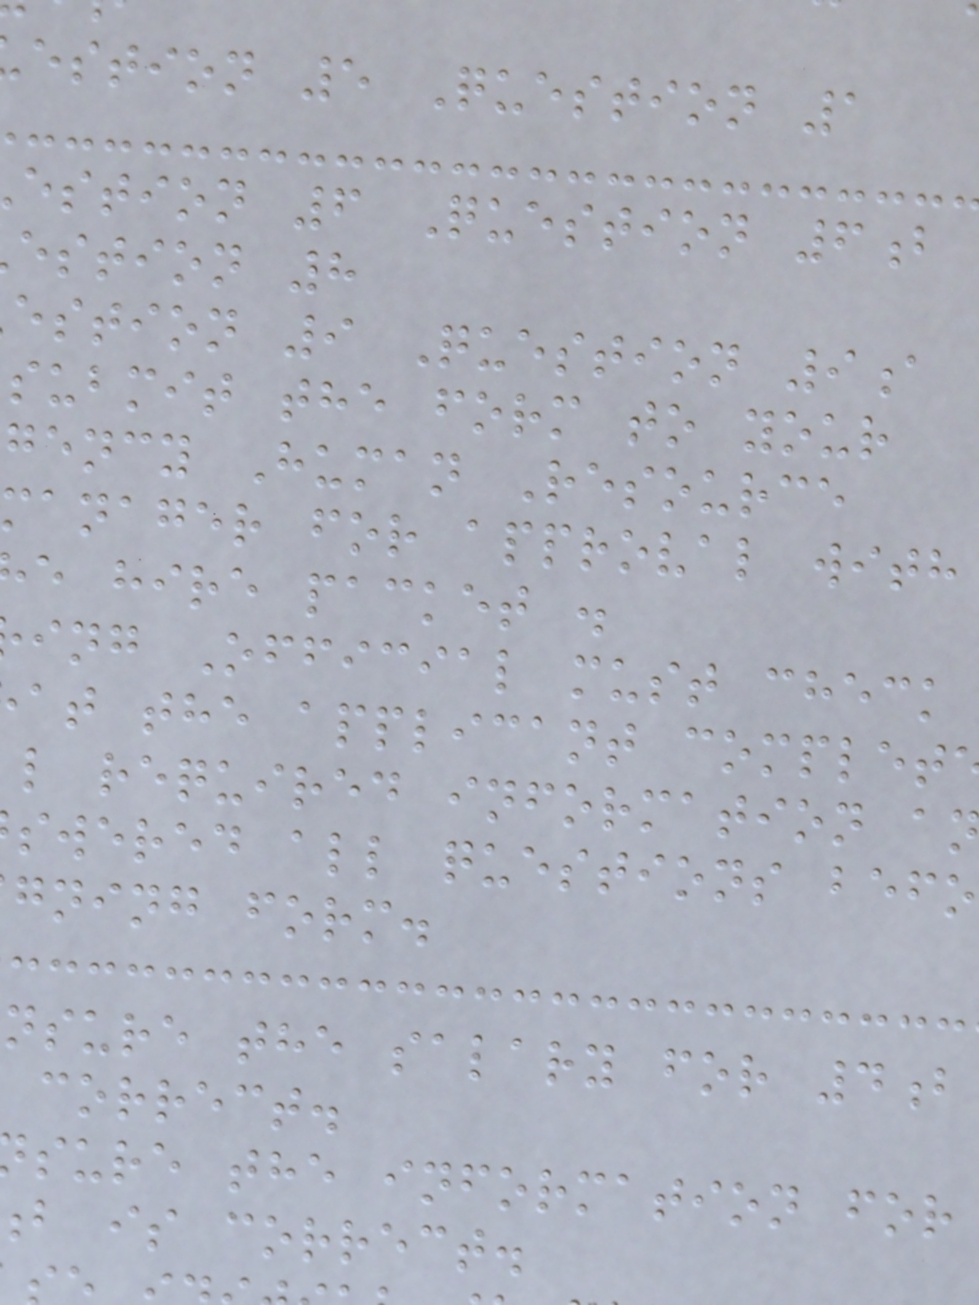estion 5 Question 1
estion 6 Question 6b
estion 8
estion 9 Question 9a
submit the form to your
gency Human Resource
anager for approval with
e hire packet .
ing Official must check
at the applicant complet
l required information a
swered all questions befo
gning form.
nsure the salary for 4b
correct.
sure the information for
b is correct.
